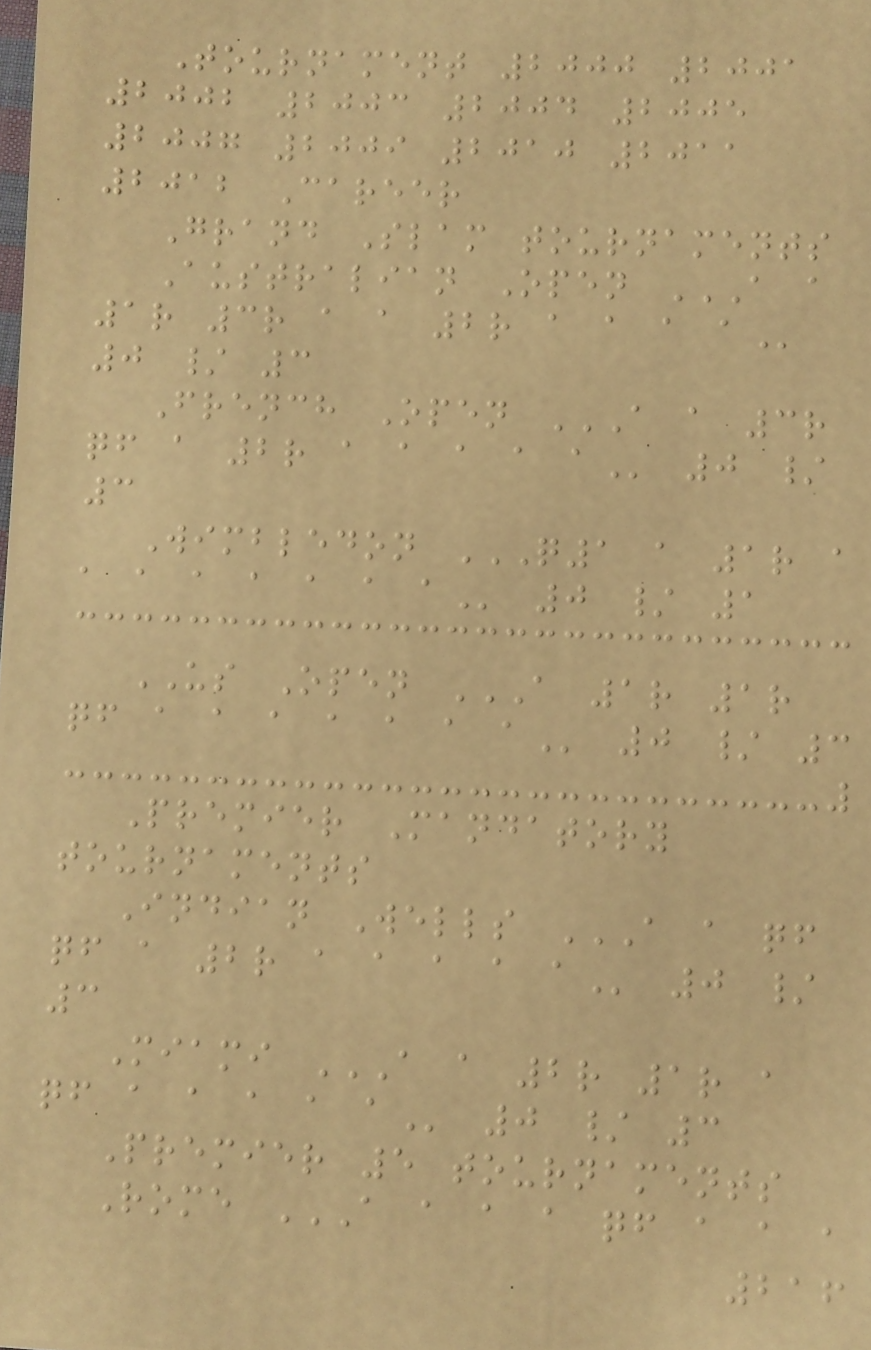Tournament 2000 2001
2002 2003 2004 2005
2007 2009 2010 2011
2012 Career
Grand Slam tournaments
Australian Open A A
1R 3R A A 2R A A A A
0 / 3
French Open A A 3R
QF A 2R A A A A A 0 /
3
Wimbledon Q1 A 1R A
A A A A A A A 0 / 1
US Open A 1R 1R
QF A A A A A A A 0 / 3
Premier Mandatory
tournaments
Indian Wells A A QF
QF A 2R A A A A A 0 /
3
Miami A A 2R 1R A
QF A A A A A 0 / 3
Premier 5 tournaments
Rome A A A A QF A A A
216
